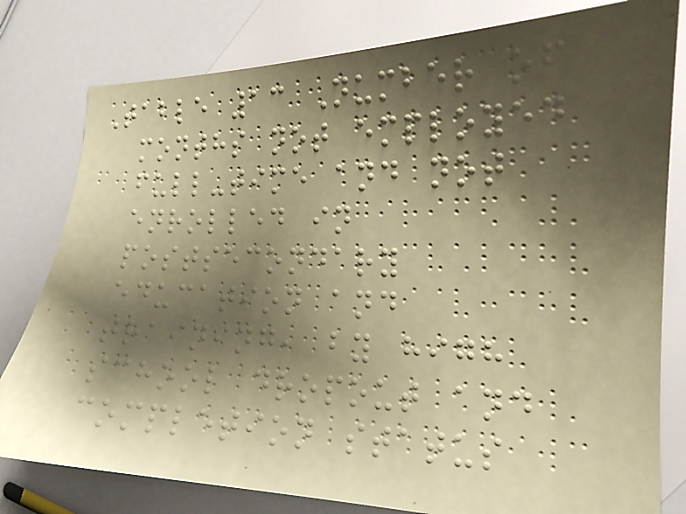Table 13 Number of
months not employed
full-time and not
enrolled in
postsecondary
education and
training, by high
school dropout and
completion status
